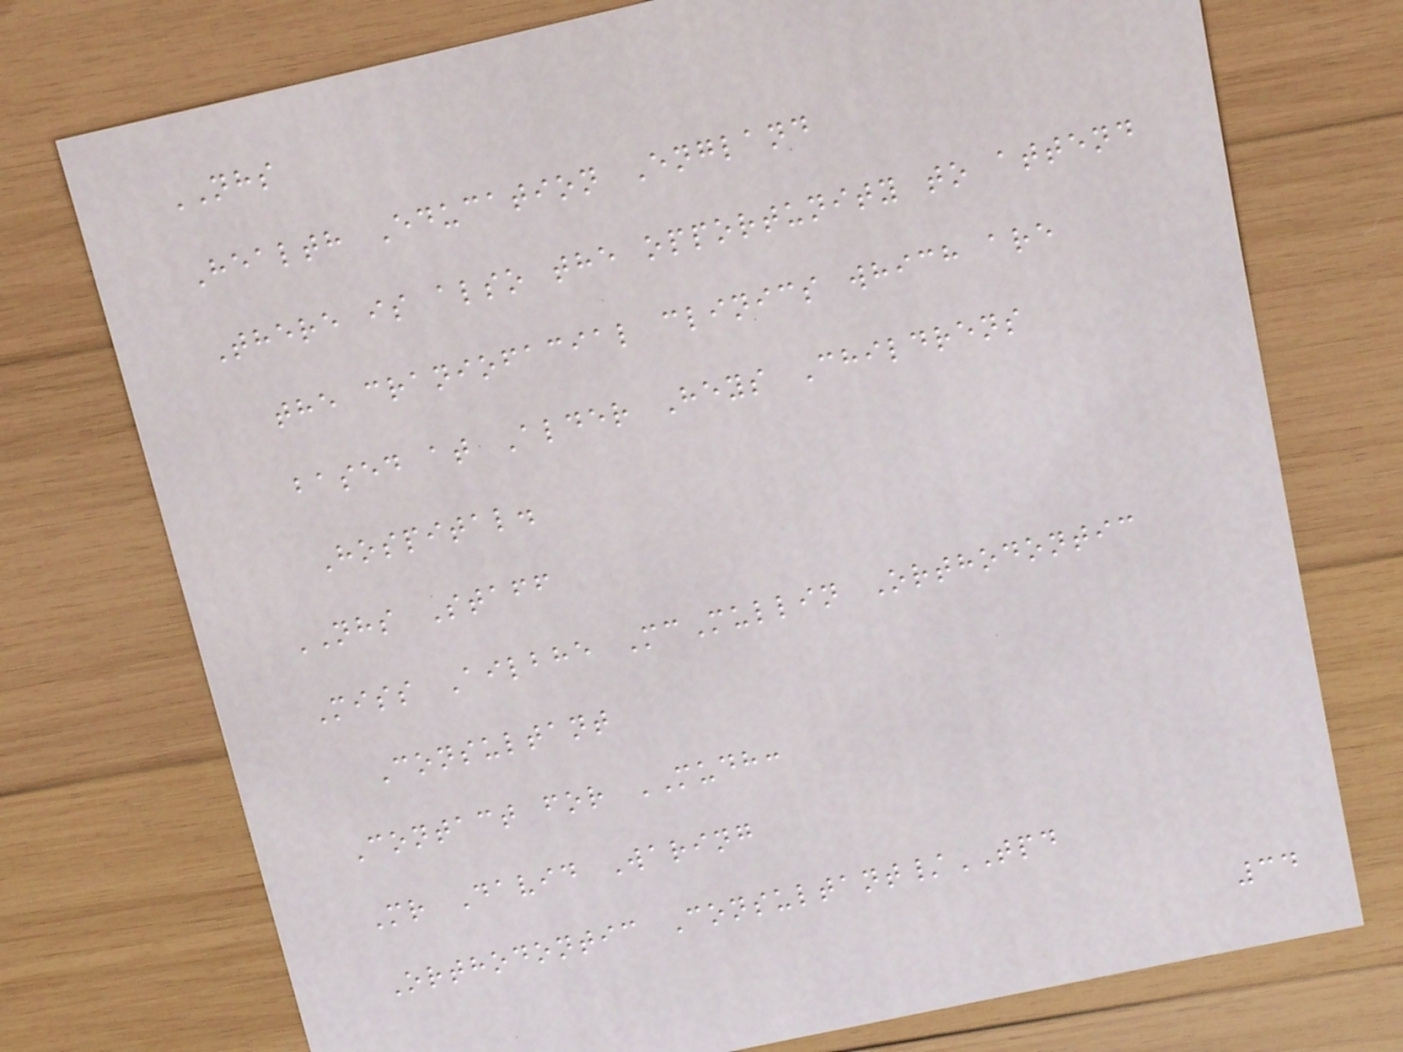NHS
Health Education England
There is also the opportunity to attend
the craniofacial clinics which are
based at Alder Heys Childrens
Hospital.
NHS Staff
Miss Ailbhe McMullin Orthodontic
Consultant
Contact for MUDH:
Mr David Waring
Orthodontic Consultant/TPD
34
